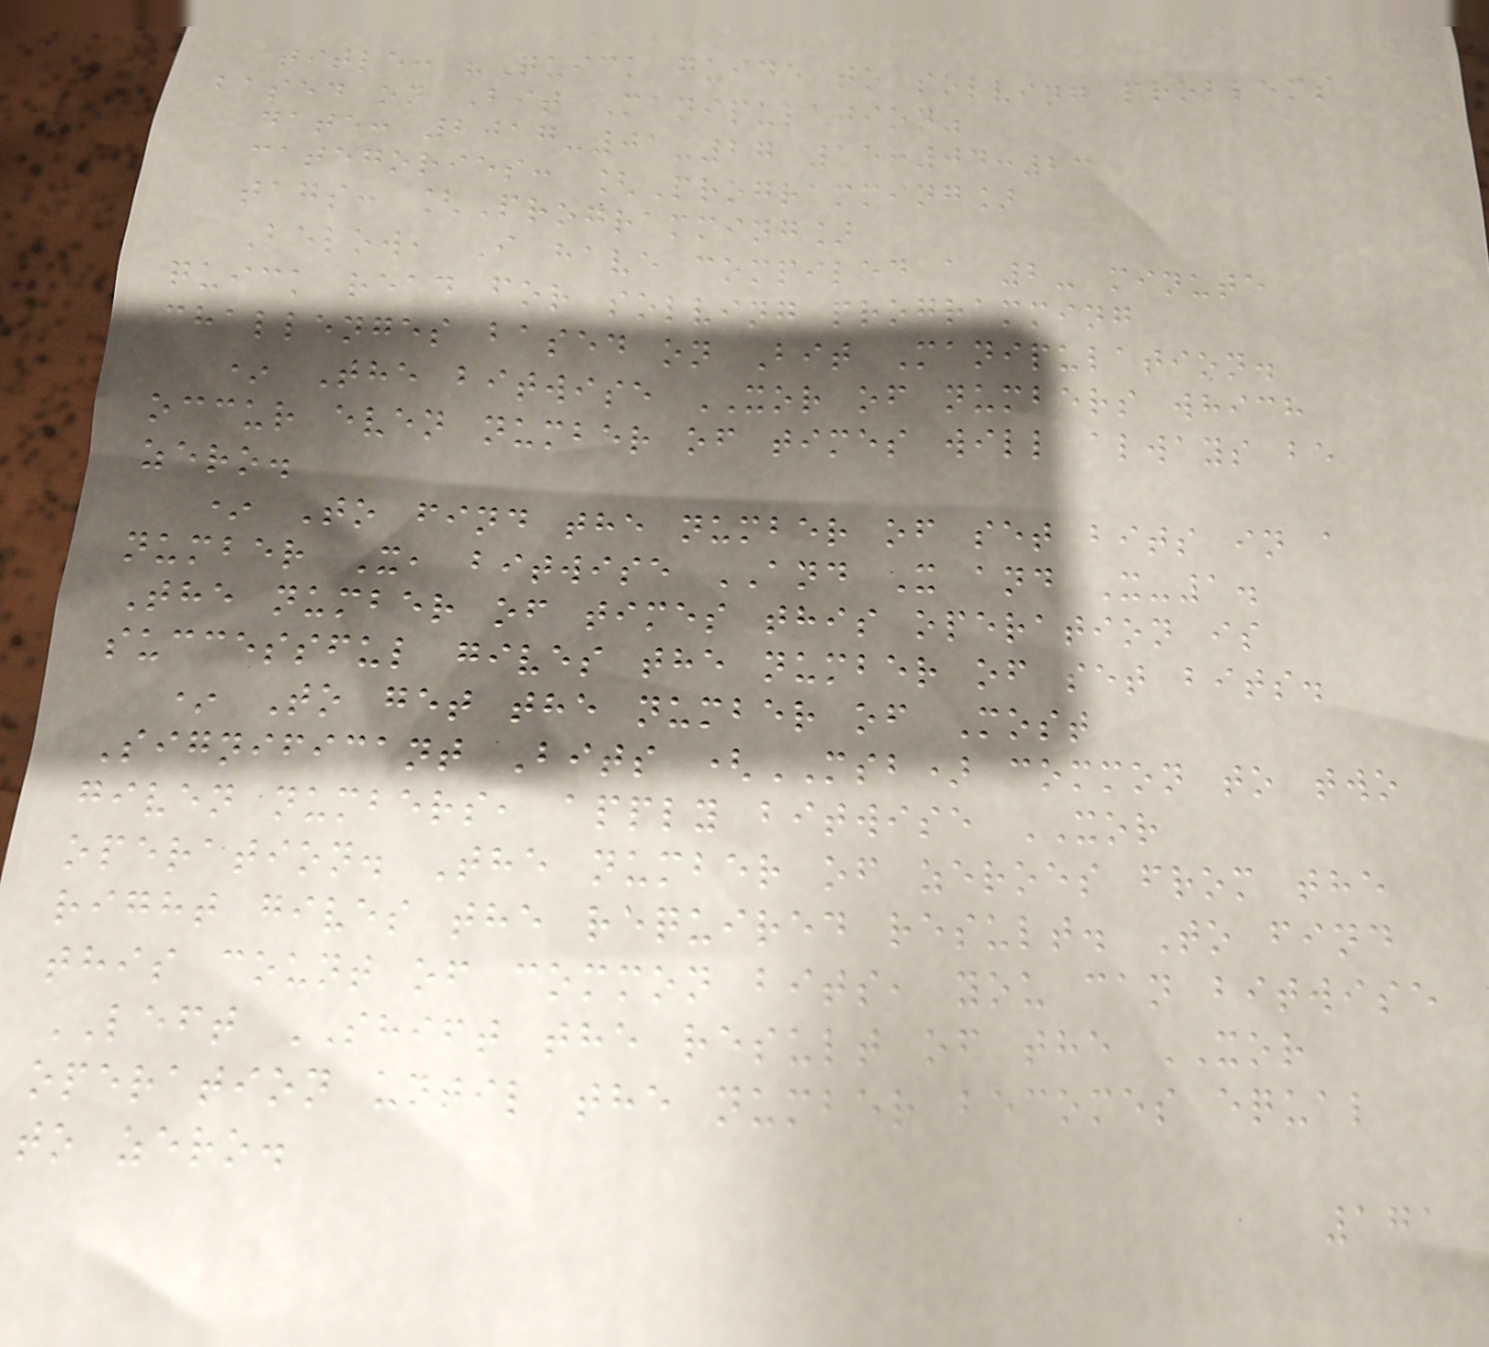title: "Quick guide to solving problems
based on Bit Manipulation"
date: 2017-01-27 15:04:23
categories: [Programming]
tags: [Programming]
Below, I have compiled a 2- minute
quick read for solving programming
challenges based on Bit Manipulation.
* The bitwise XOR of numbers which
occur even number of times will always be
zero.
* To find the number of set bits in a
number X, bitwise AND X and X-1.
The number of times this operation is
successful gives the number of set bits.
* To get the number of Most
Significant Bits (MSB) common to two
given numbers, apply bitwise XOR
operation. The number of zeroes from the
right gives the required result. To find
this count of common bits, you can bitwise
LEFT SHIFT the result of the XOR
operation until the number becomes equal
to zero.
171
